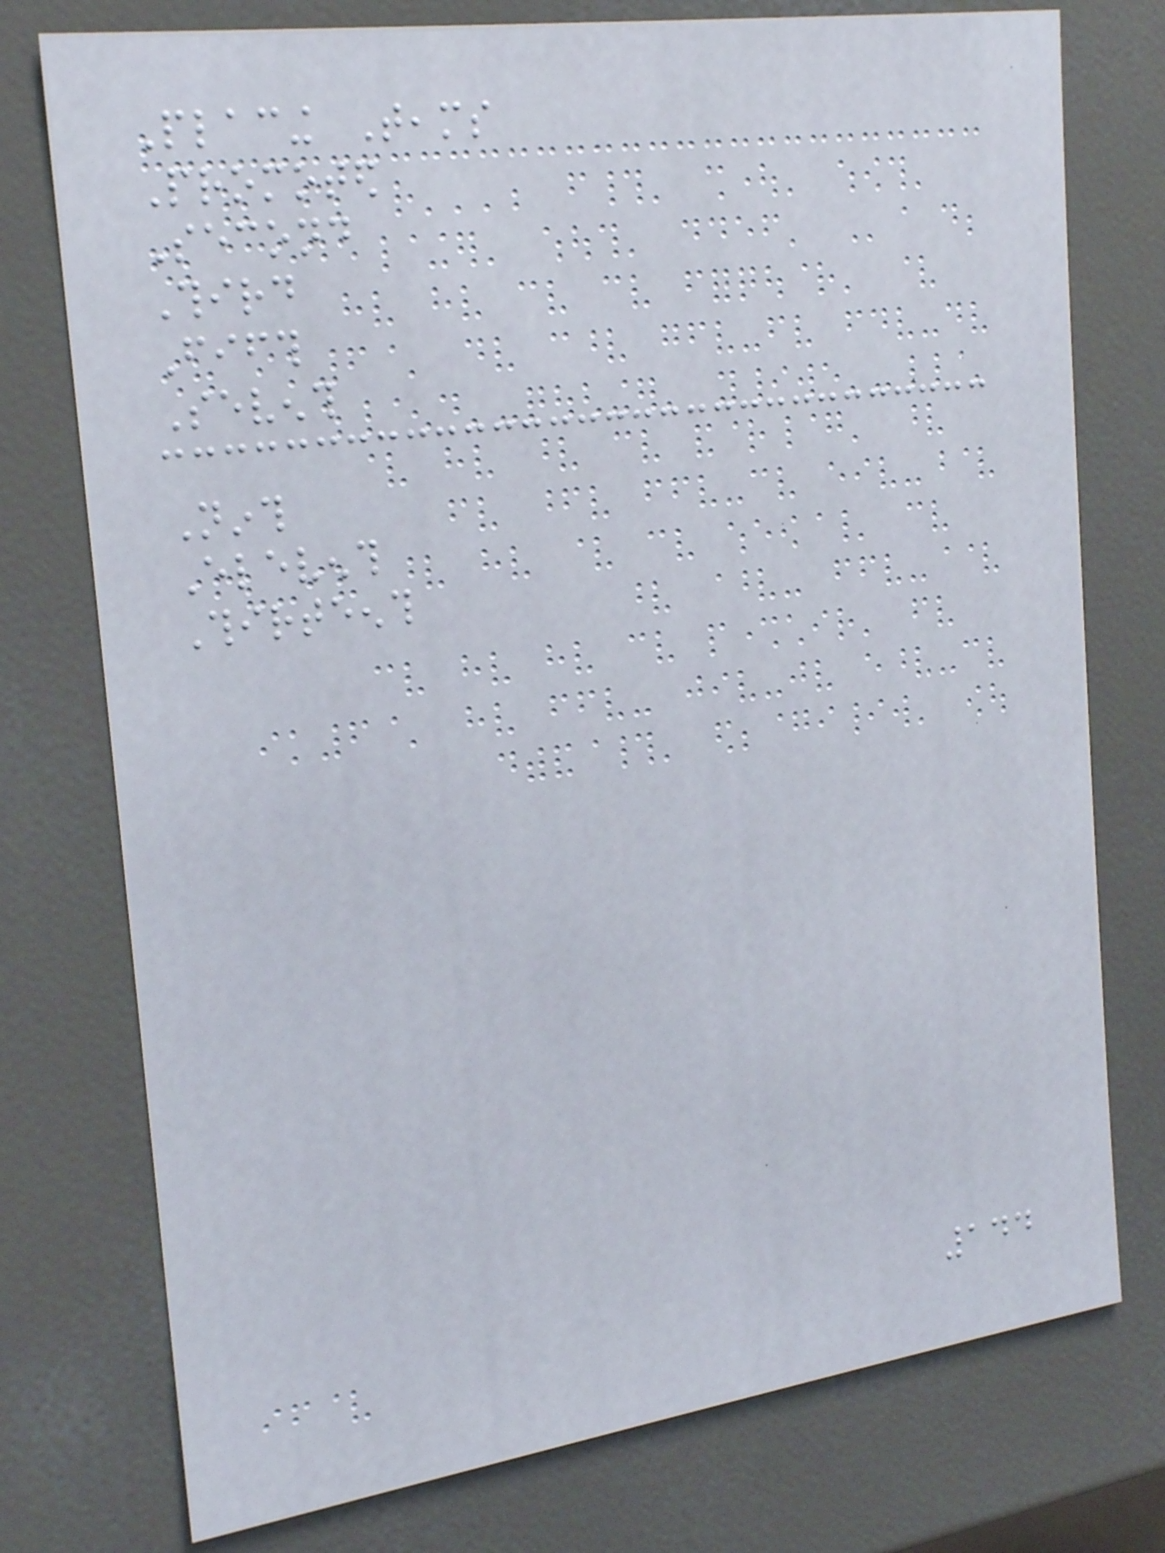Placing Teams
Promoted
Second
Third
Fifth
Seventh
Ninth
Eleventh
Thirteenth
144
